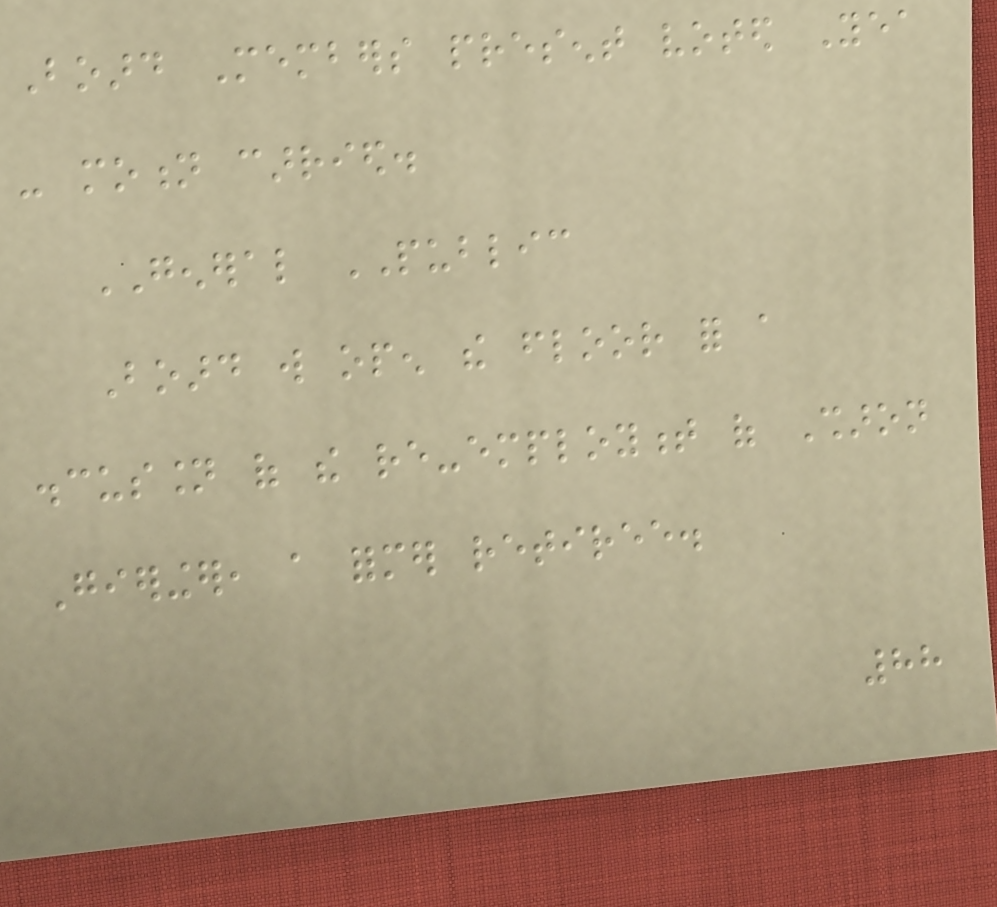Board Members present voted Yea
- motion carried.
GENERAL PUBLIC
Board will open the floor for a
discussion of the re-employment of Sharon
Gieringer, a former retiree.
88
